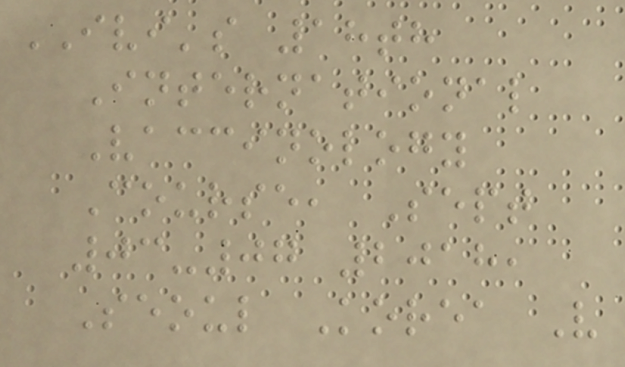IVI's 18th
International
Vaccinology
Course, Sept
03-07 2018,
Seoul Korea V
